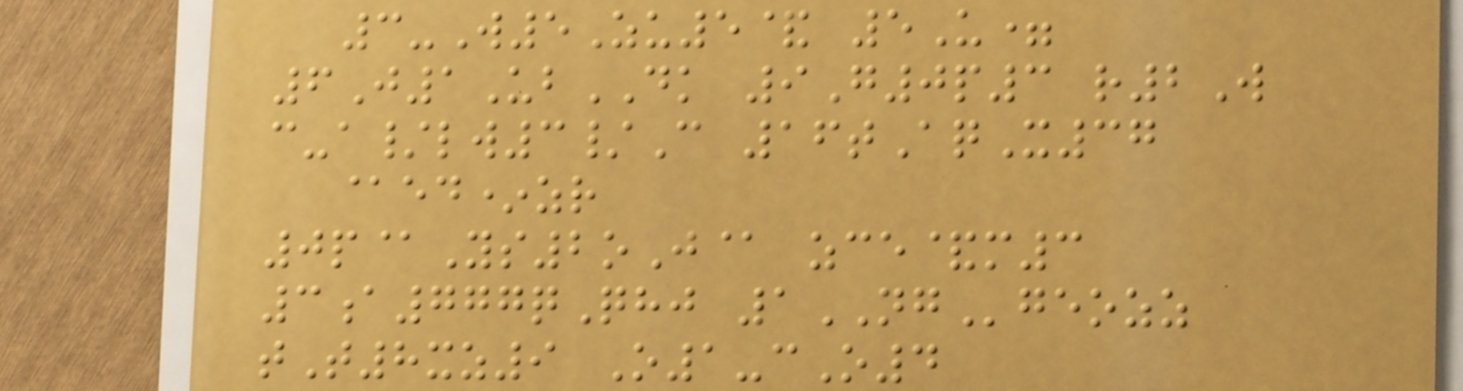3-W5Zu5& 5U=
6J1UbDK 9G0p3 r2W
c-a/lw3/C 16tAqX37
@ed*zr
0p@Ys2oJ@ zce&m3
3a777qQhj 1NGgeozz
tT8xz9 O1-cO4
